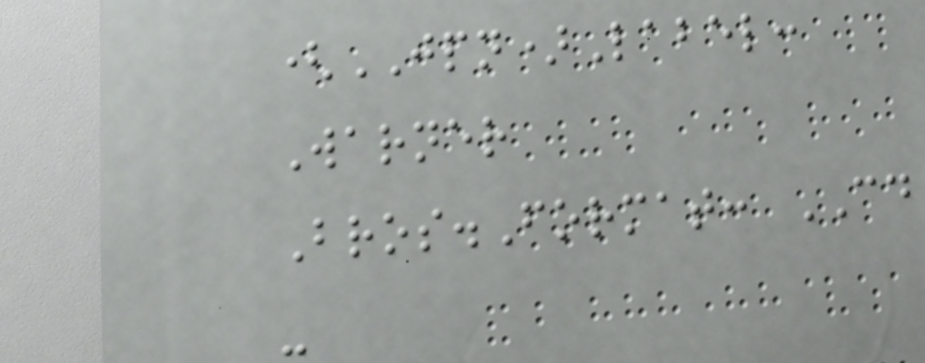(JPN)Label:
Warner
Bros.Format: CD
-
